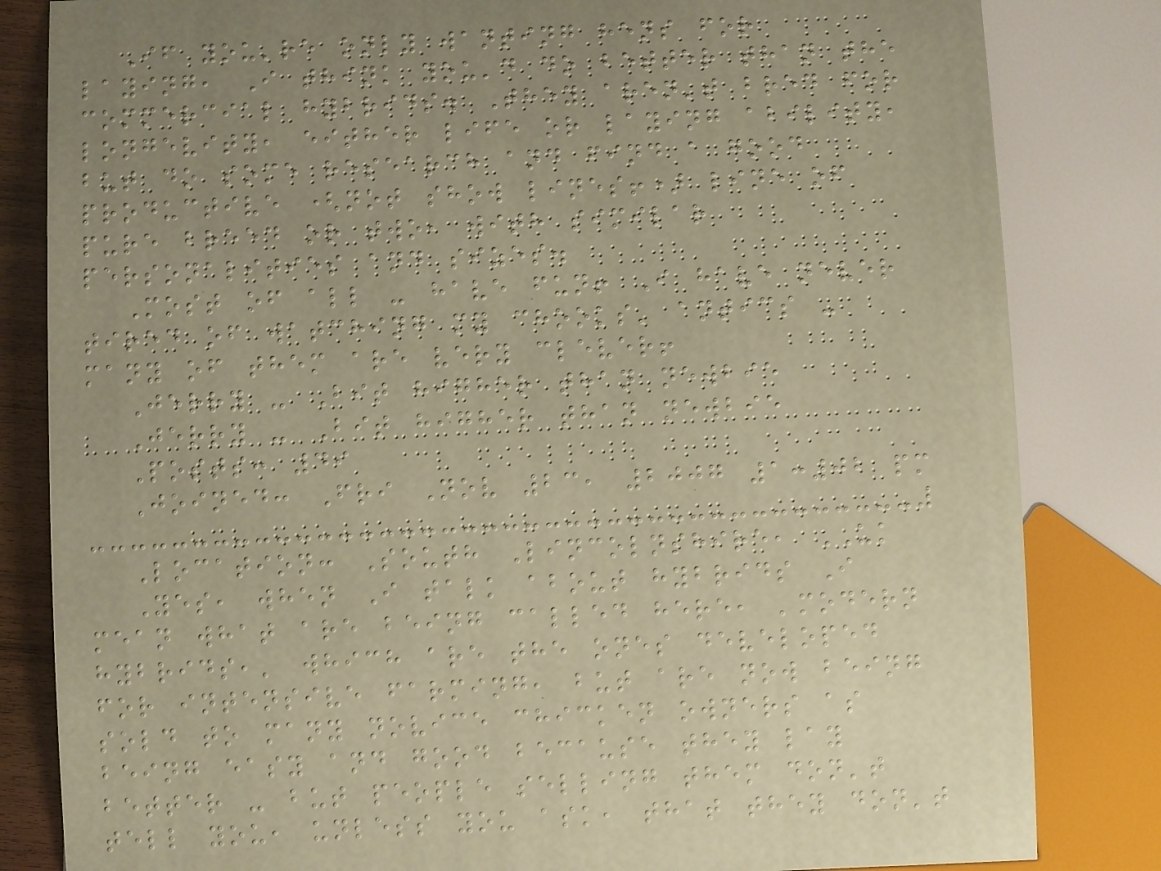If you're only wanting hens for
laying, I think you'd do better than the
commercial hybrids. They aren't bred for
longevity, either life or laying ability,
but do some research and find a good
productive (not show lines!) line of
pure breed or two, with similar
personalities and sizes.
Most of all - have fun! I have never
tired of watching my chooks' antics -
many of them are very clever!
Jerry - Bit higher than newbie
Jerry - Bit higher than newbie
Posts: 49
Joined: Fri Nov 23, 2007 1:02 pm
Location: South Lincolnshire, UK
Yes, when I talk about hybrids I
mean what are being called here, 'modern
hybrids,' which are the ones developed
for intensive farming, but are now being
sold to many novice chicken owners as
being easy and good because they lay
better - but people selling them don't
tell you, unless you ask, that they don't
